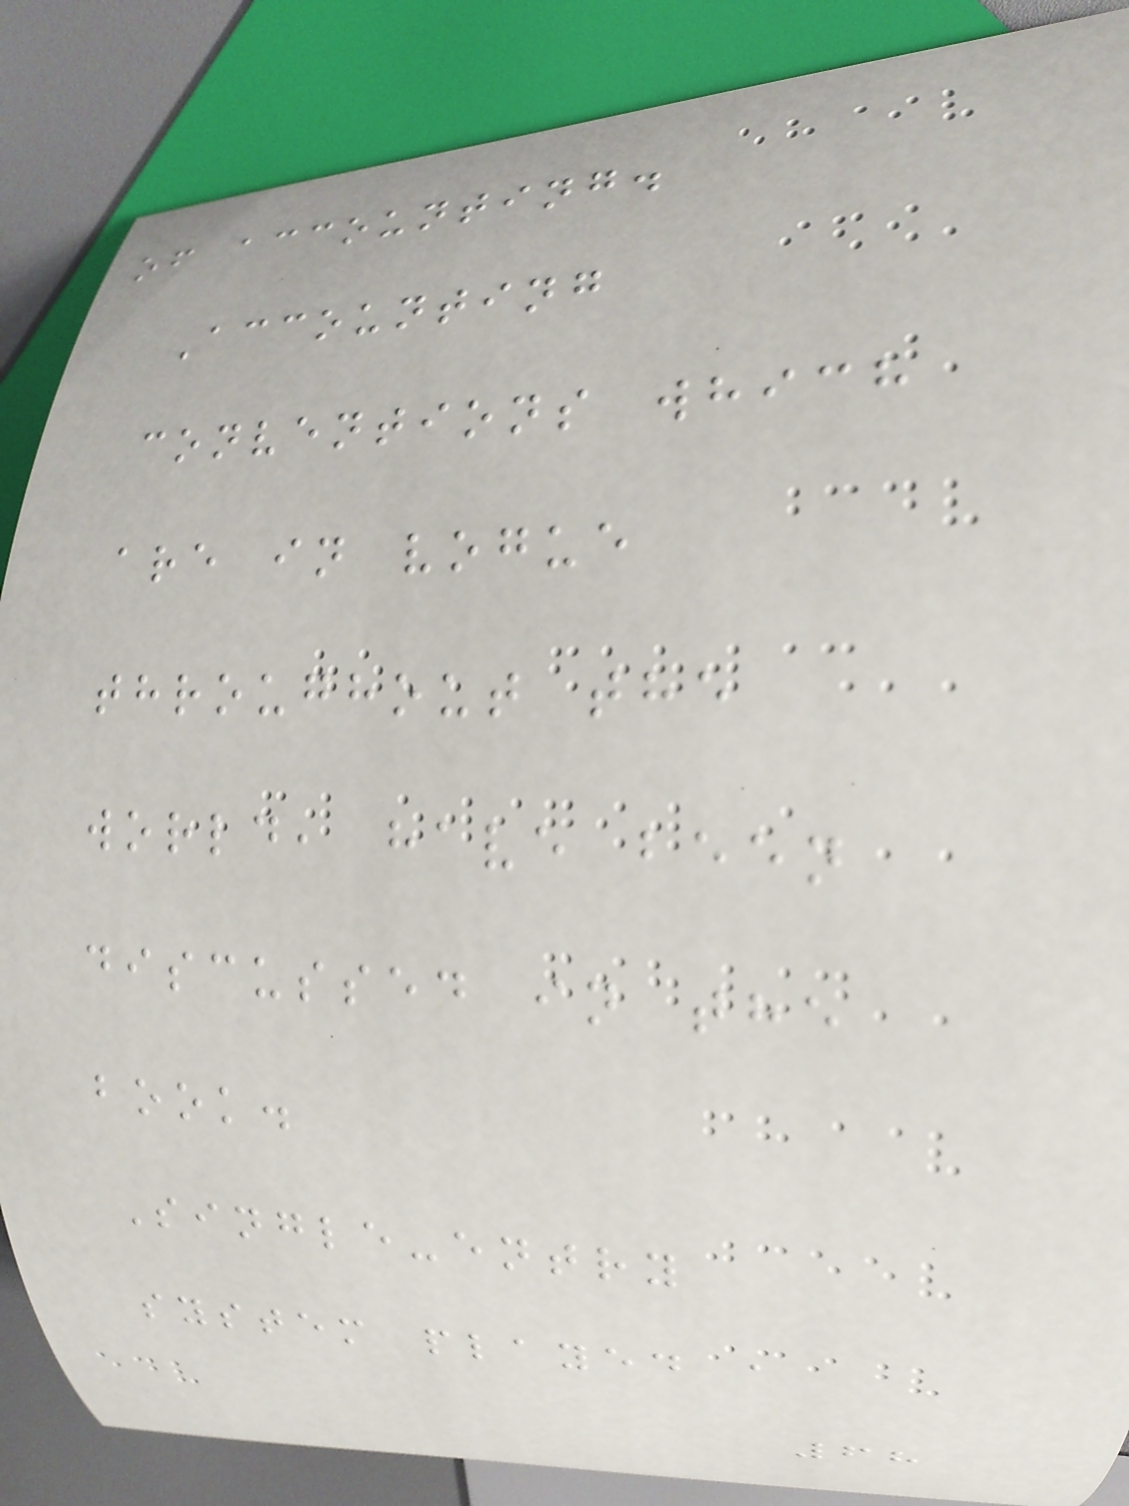of accounting.
Accounting
conventions which
are in vogue
throughout the
world, have been
discussed in the
book.
Single-entry
system played a
68
